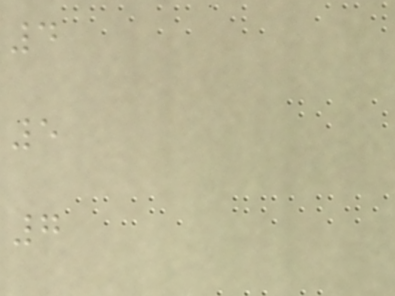4
5
7
